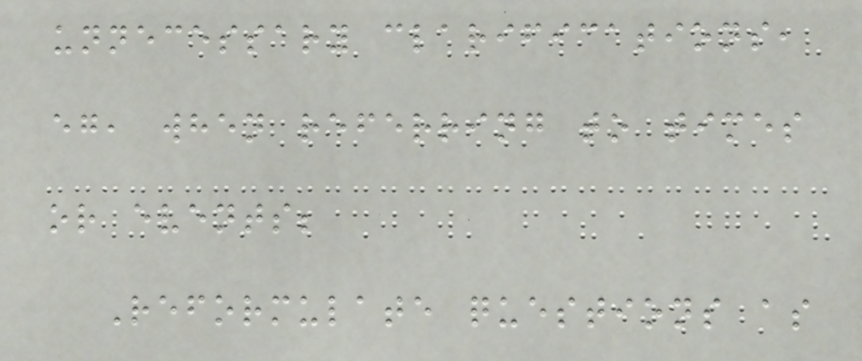unnecessary clarifications,
eg, when referring to times
or events;
Reformulate questions as
